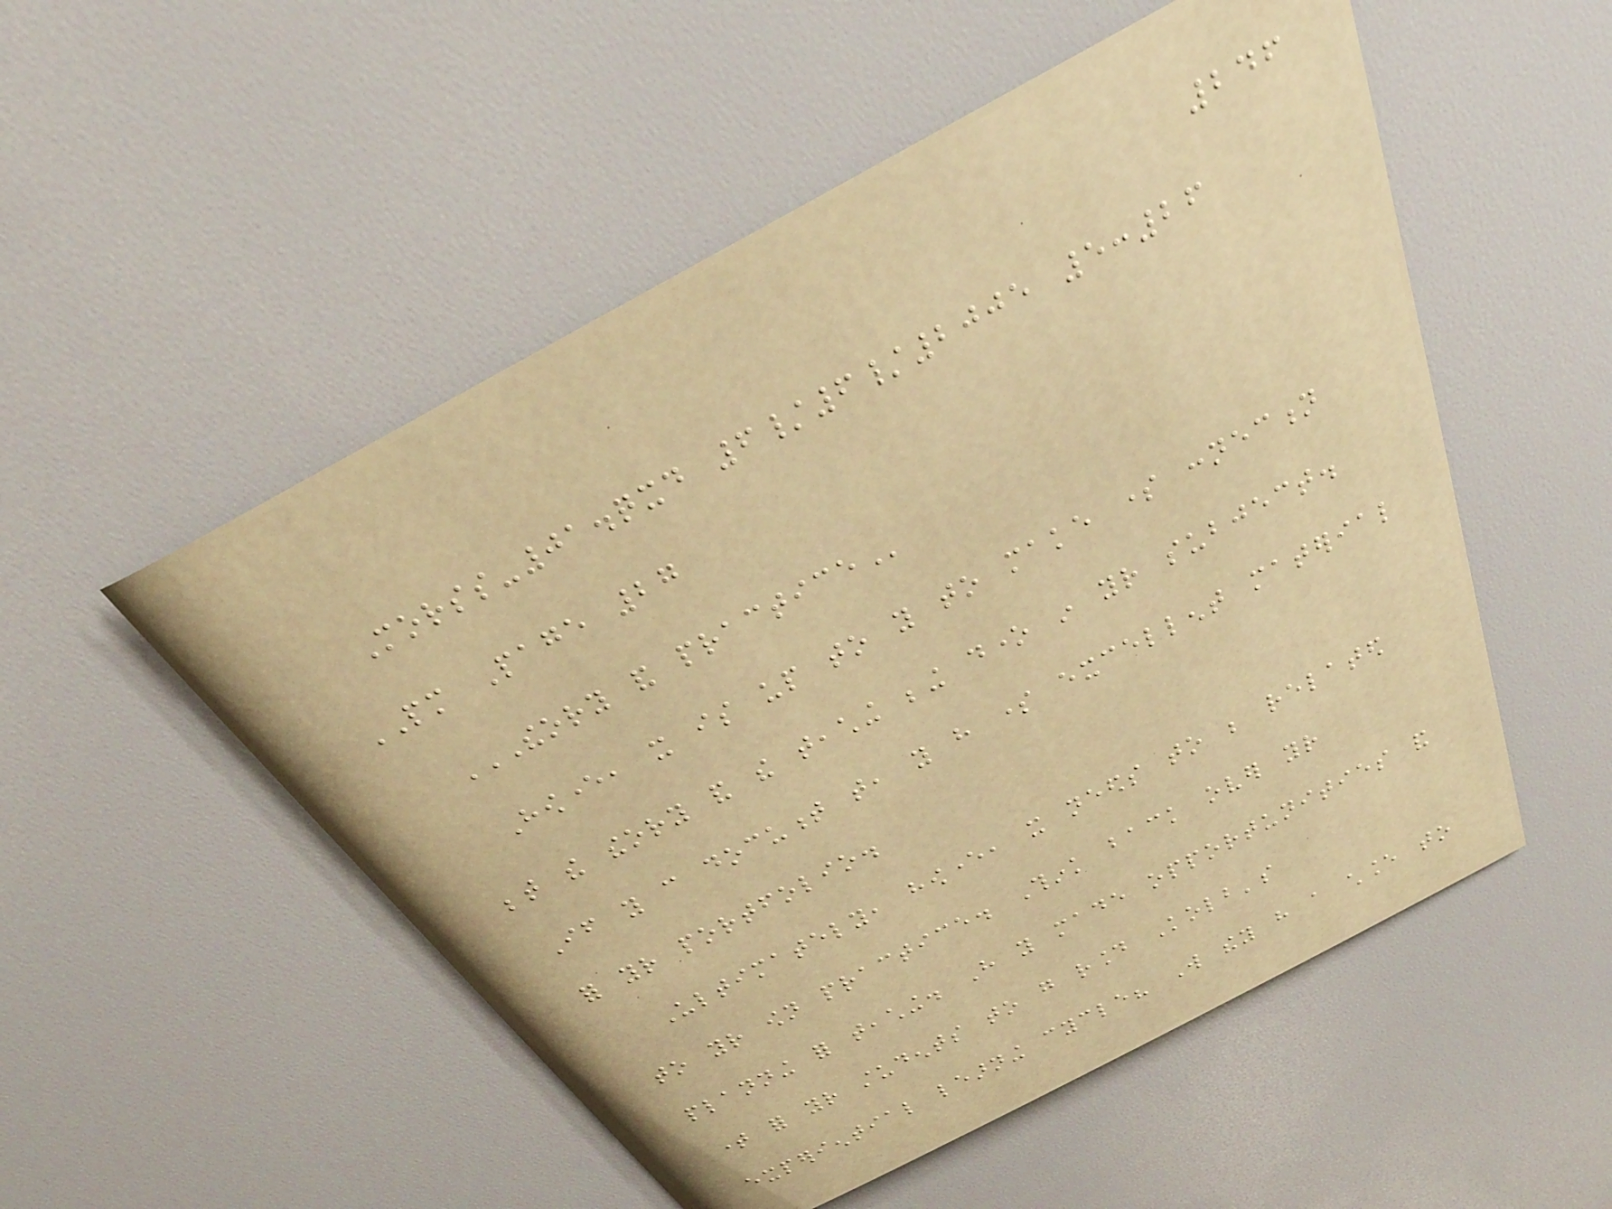246
Morss-01.qxd 6/6/2005 5:26
PM Page 27
THEORY AND PRACTICE
However, it is up to you to make some connection
between the theory and the teaching being done in your subject.
If you can document that, you have some excellent material
for your portfolio.
Ultimately, however, it needs to be related
to your own practice. Think back over your
planning for teaching. Have you made opportunities and
time for your students to go round Kolb's
experiential learning cycle? Will they have a chance to
